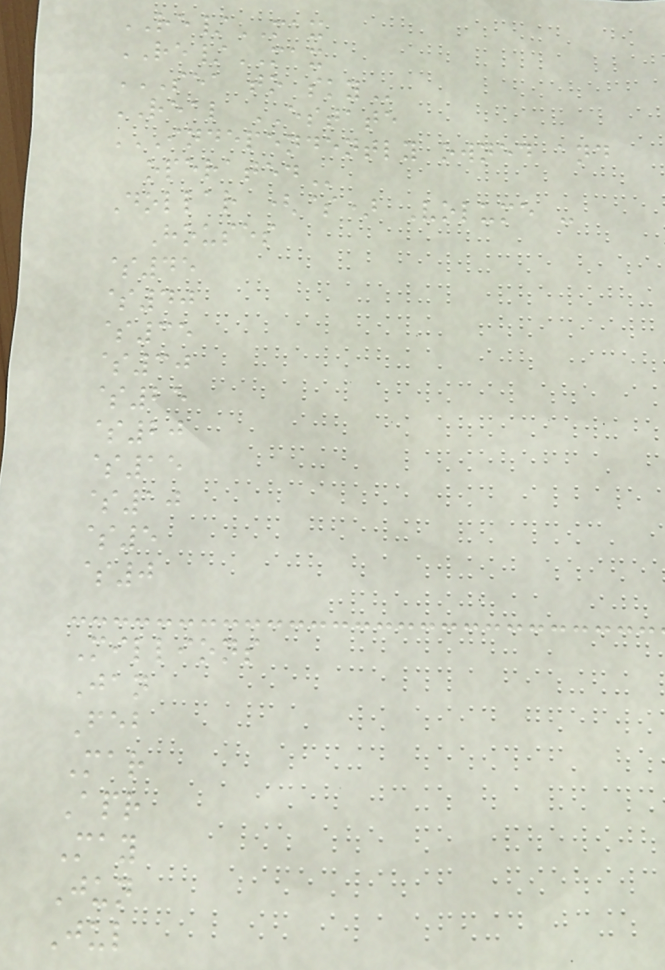RE/MAX
RE/MAX
SEA TO SKY
REAL ESTATE
INDEPENDENTLY OWNED AND
OPERATED
Dollar ($) Volume -
Houses
$45
$40
$35
$30
$25
$20
$15
$10
$5
$0
Millions
Jan
Feb
Mar
Apr
May
Jun
Jul
